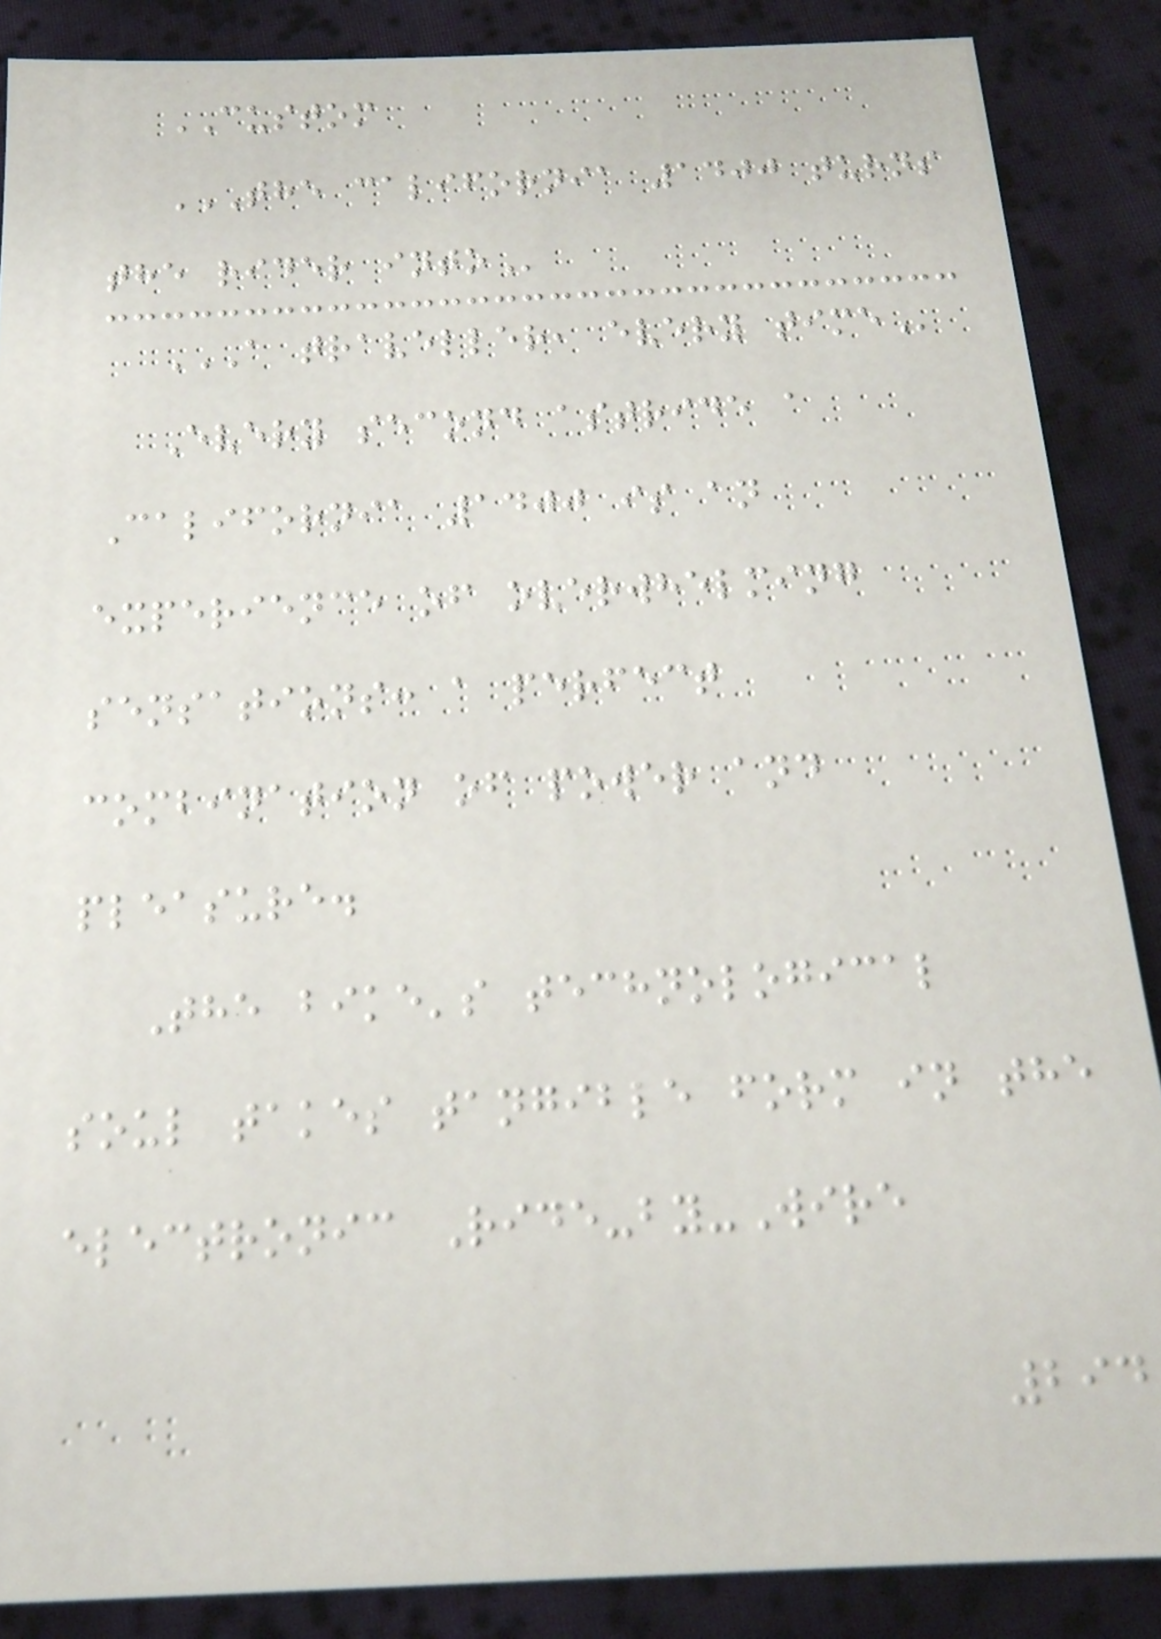CUSTOM
THE CALIFORNIA 1400 TURNS
THE RIDER INTO
A TRAVELLER, EVERY TIME
Every second astride a
California 1400 is an
experience of overwhelming
sensations: a perfect
combination of power and
pleasure.
The bike's technological
soul takes tangible form in the
electronic Ride-by-Wire
294
